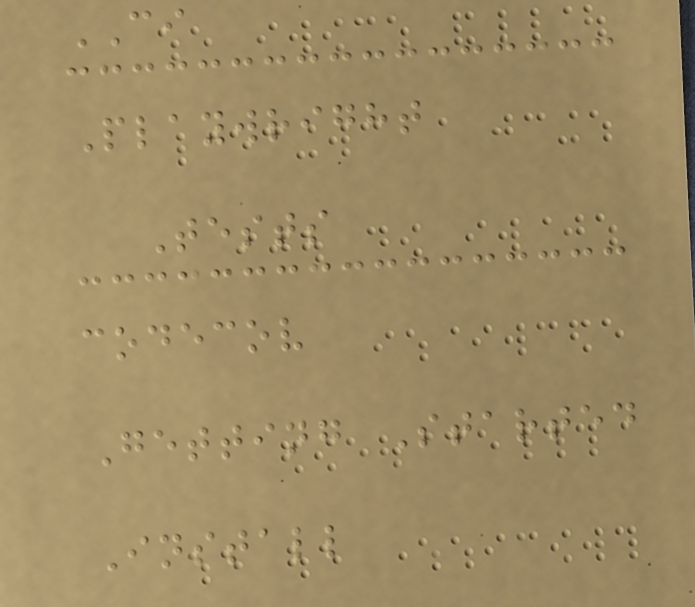CI
Playwright
Tests
codecov
Getting Started
Install
